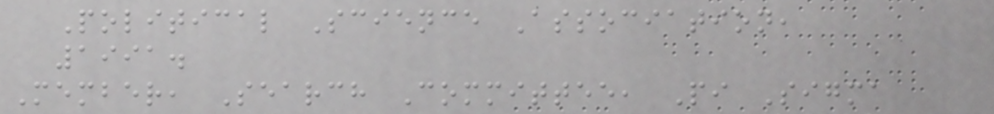Political Science Association,
1991.
Member, Search Committee, Pi Sigma
